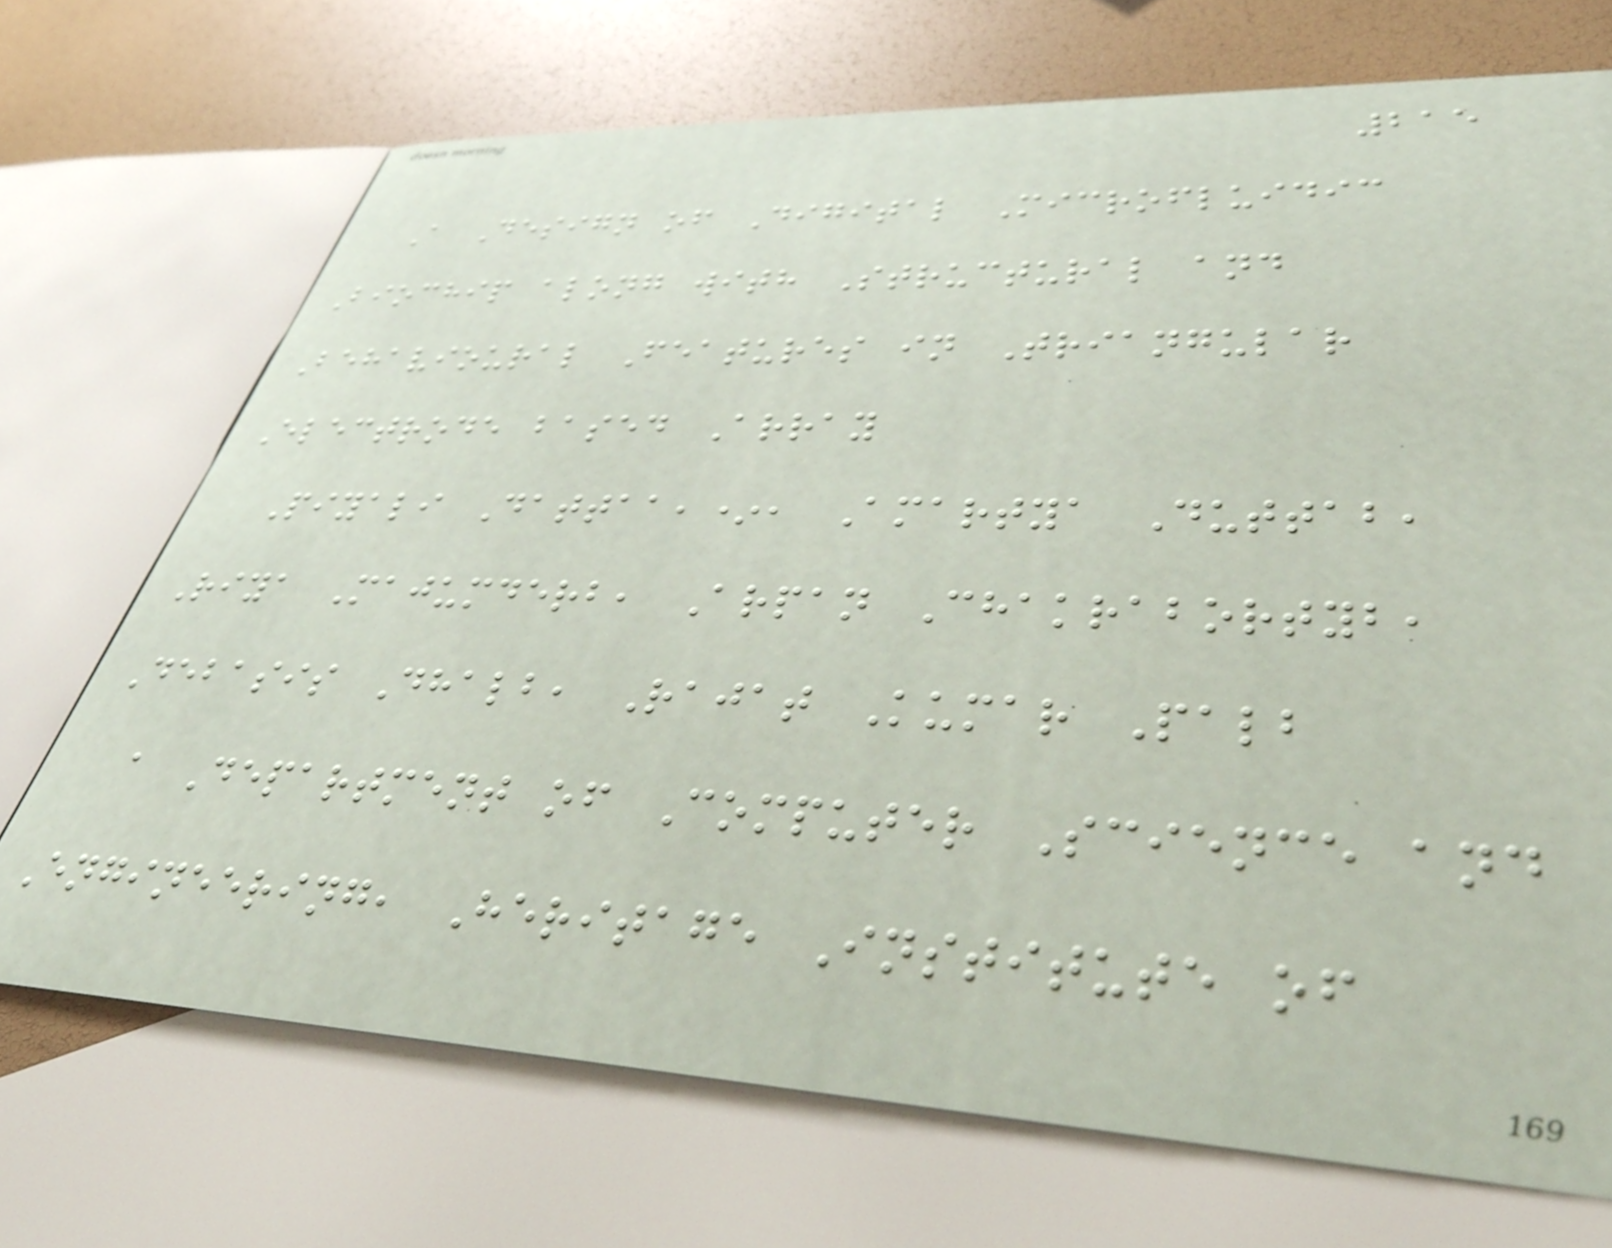215
A Design of Digital Microfluidic
Biochip along with Structural and
Behavioural Features in Triangular
Electrode based Array
Piyali Dattaa,*, Amartya Duttab,
Riya Majumderb, Arpan Chakrabortyb,
Debasis Dhalb, Rajat Kumar Palb
a Department of Computer Science and
Engineering, Heritage Institute of
